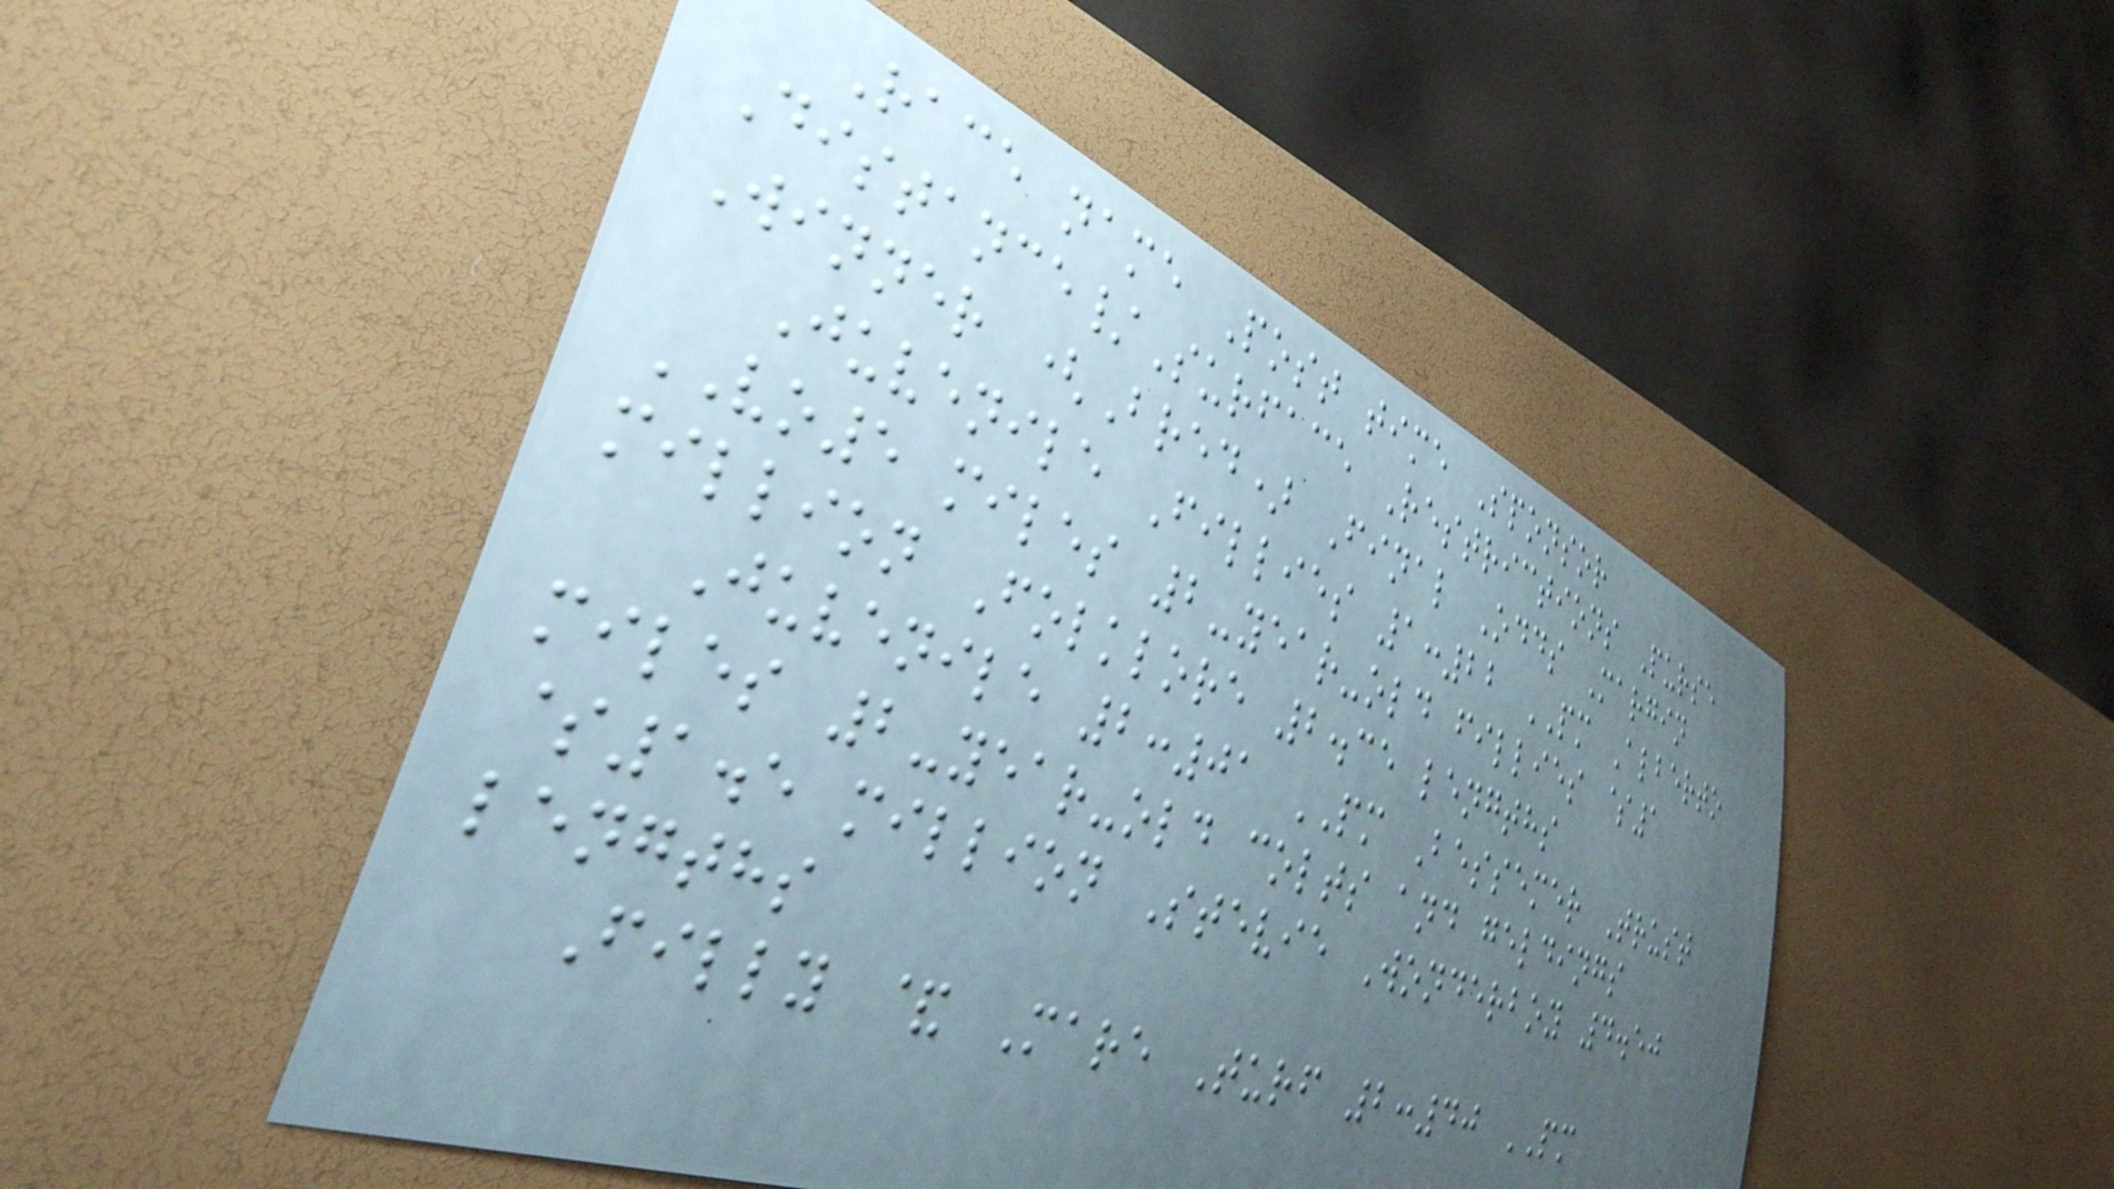Race name Post time Sponsor
Distance/Surface Restrictions Purse
Winner (Bred) Final Odds Margin
Juvenile Fillies 1:22 PM Alberto
VO5 miles 2-year-old fillies $1
million Folklore 2.35 lengths
Juvenile 2:01 PM Bessemer Trust
miles 2-year-old colts and geldings
$1.5 million Stevie Wonderboy 4.50
lengths
Filly & Mare Turf 2:40 PM
